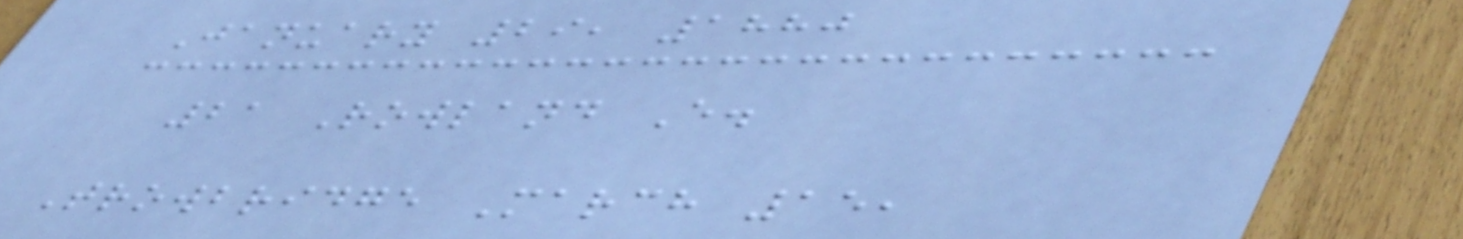January 29, 1880
21 Rowland E.
Trowbridge March 15,
